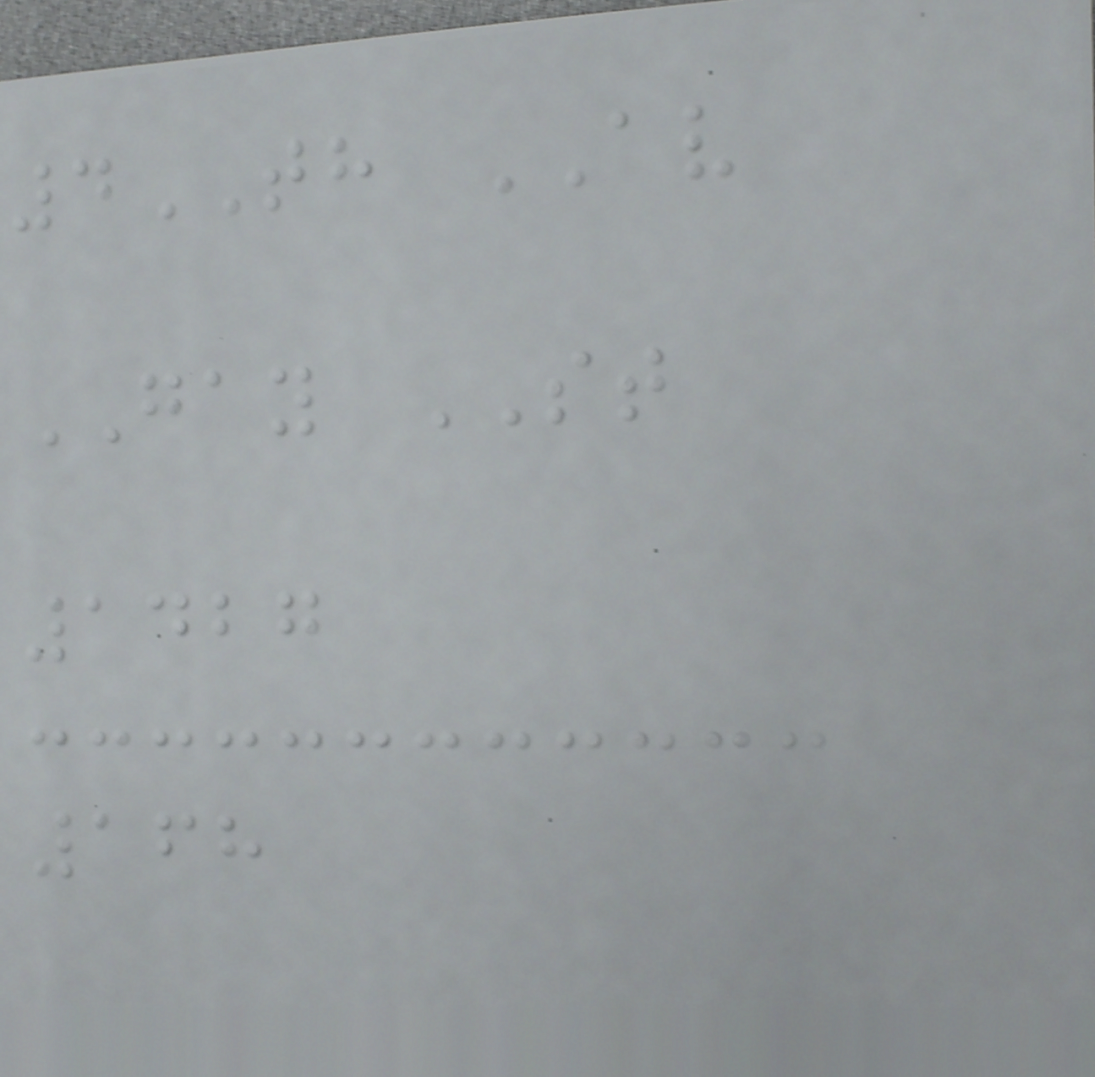4TH AV
GAY ST
1427
168
